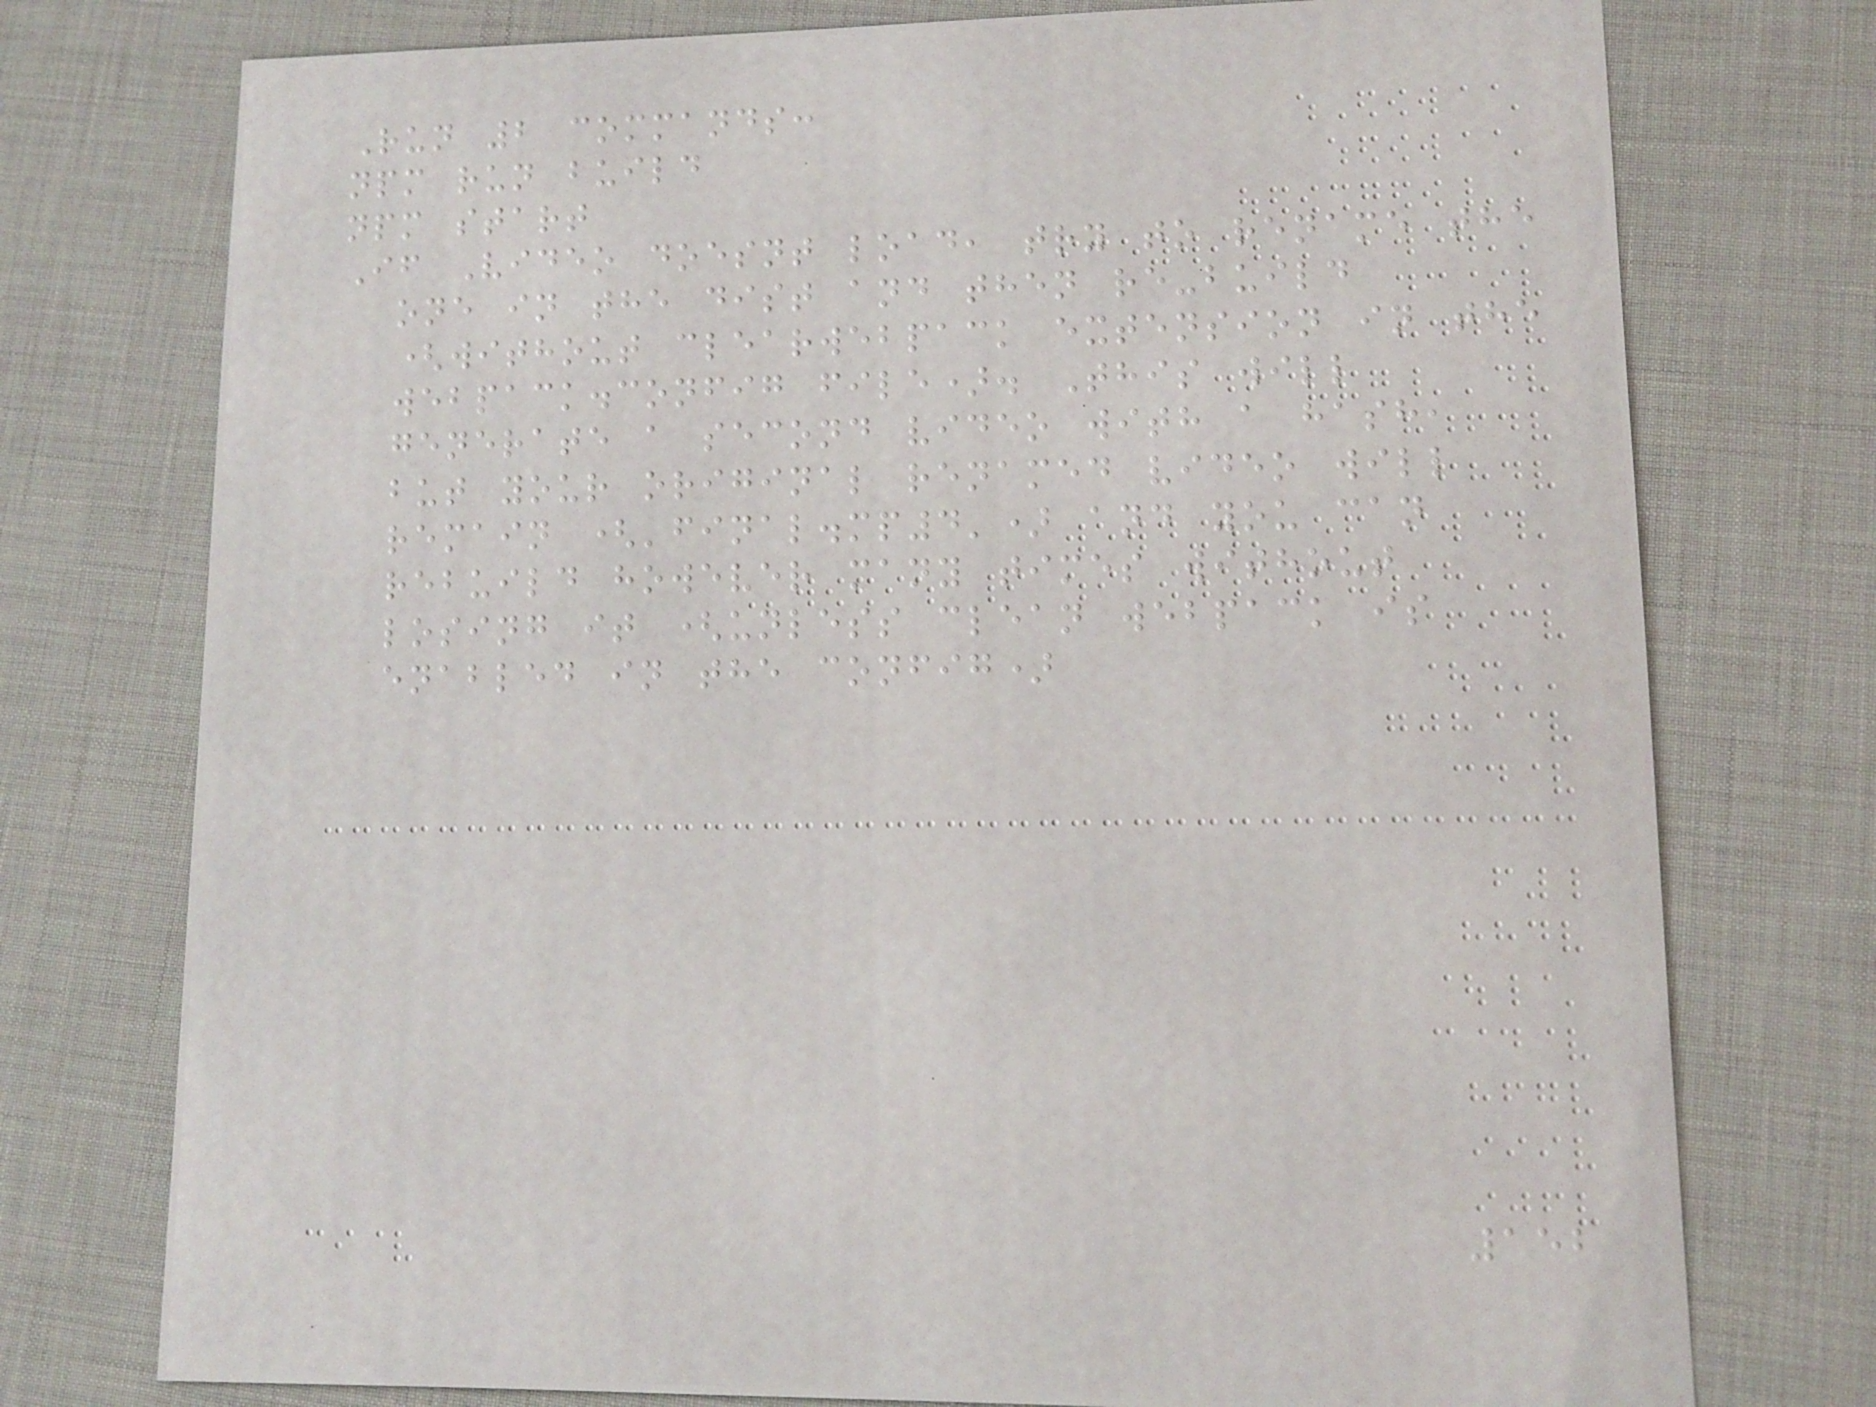Run 2 commands:
npm run build
npm start
If Video doesnt load, try to rename the
one in the dist and then re-build
(without clearwebpack extension in the
webpack.config file). This will
generate a second video with a hash,
but your original renamed video will
remain ('final.mp4') and you can
rebuild however many times without
losing it (unless clean webpack is
enabled in the config)
152
